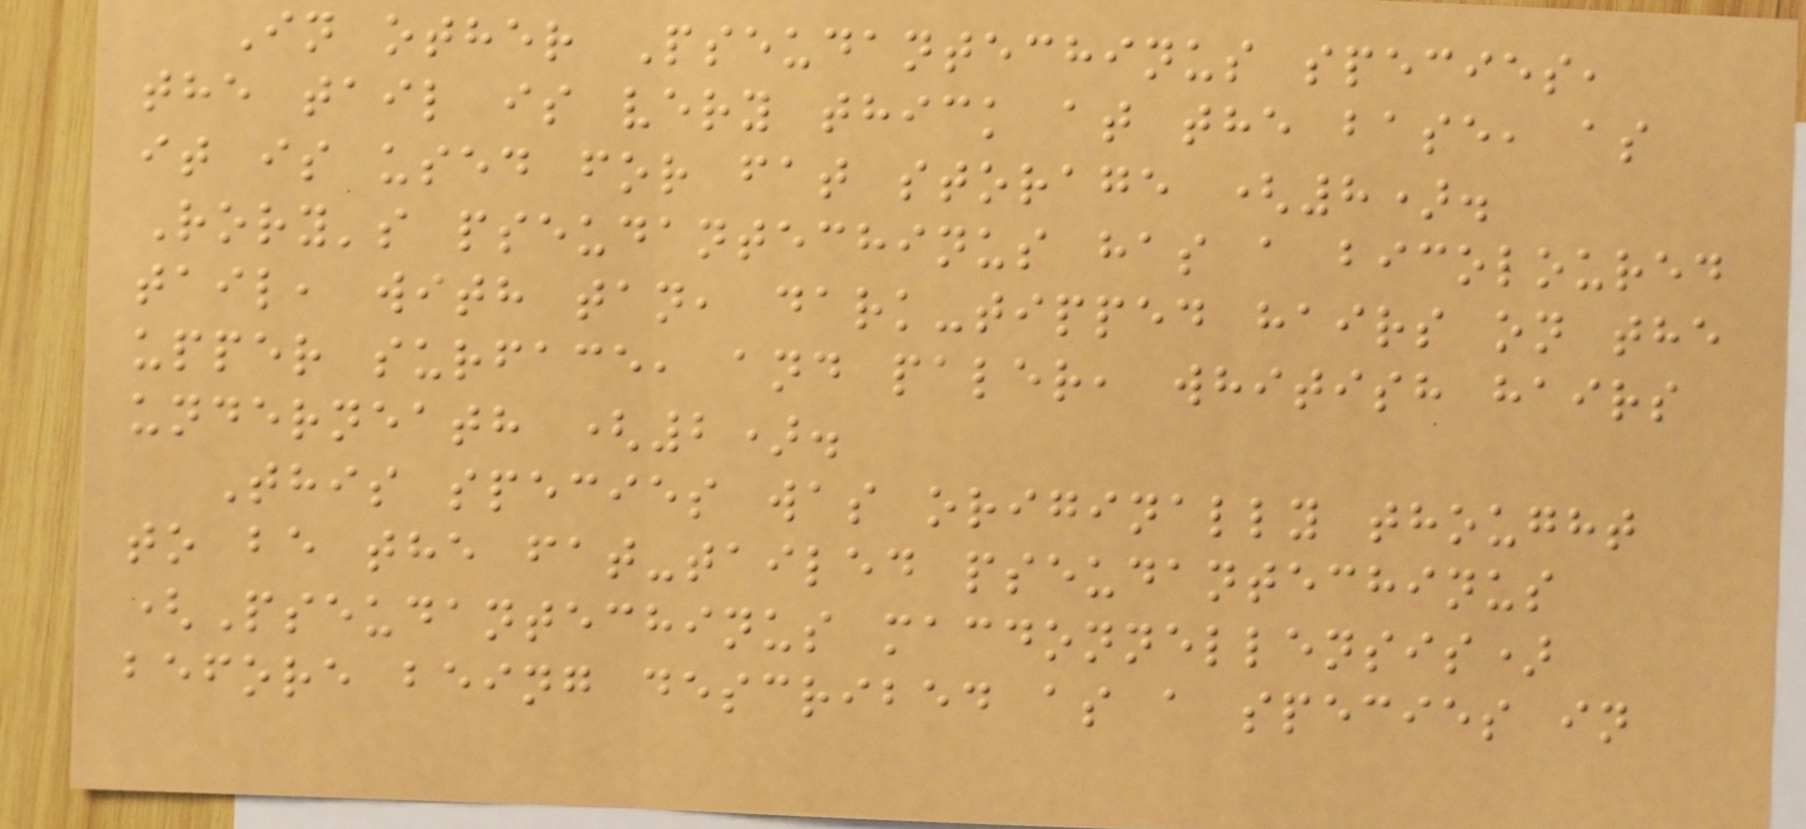In other Pseudantechinus species,
the tail is very thick at the base, as
it is used for fat storage (8).
Rory's pseudantechinus has a bicoloured
tail, with tan, dark-tipped hairs on the
upper surface, and paler, whitish hairs
underneath (2).
This species was originally thought
to be the fat-tailed pseudantechinus
(Pseudantechinus macdonnellensis)
before being described as a species in
